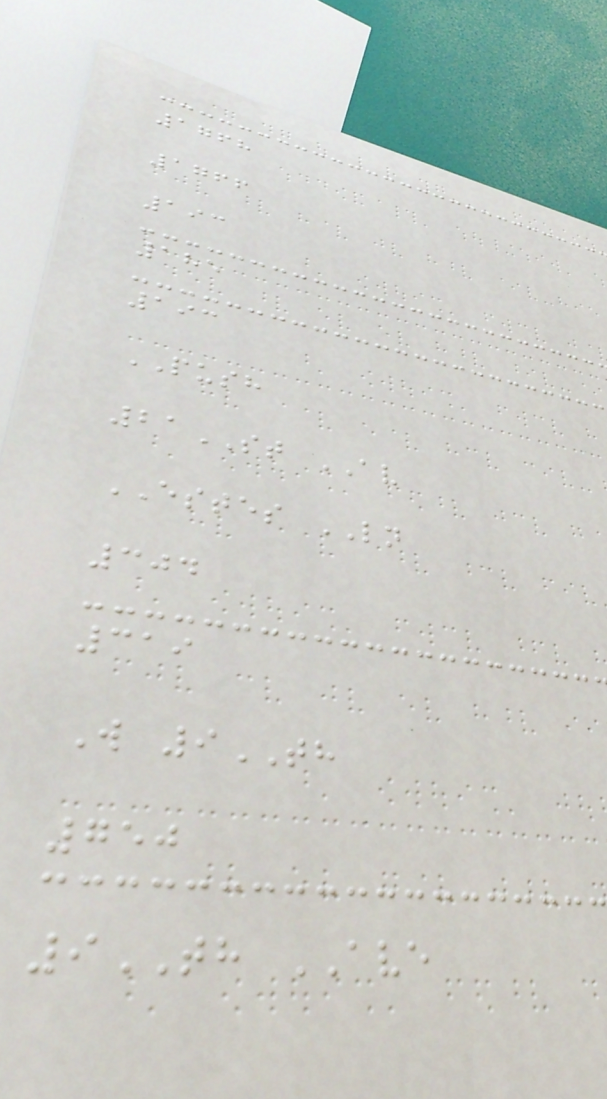1768
1766
193
185
193
PUSH
21ST AV
ESTES LN
304
319
W 9TH
750
9TH AVE
